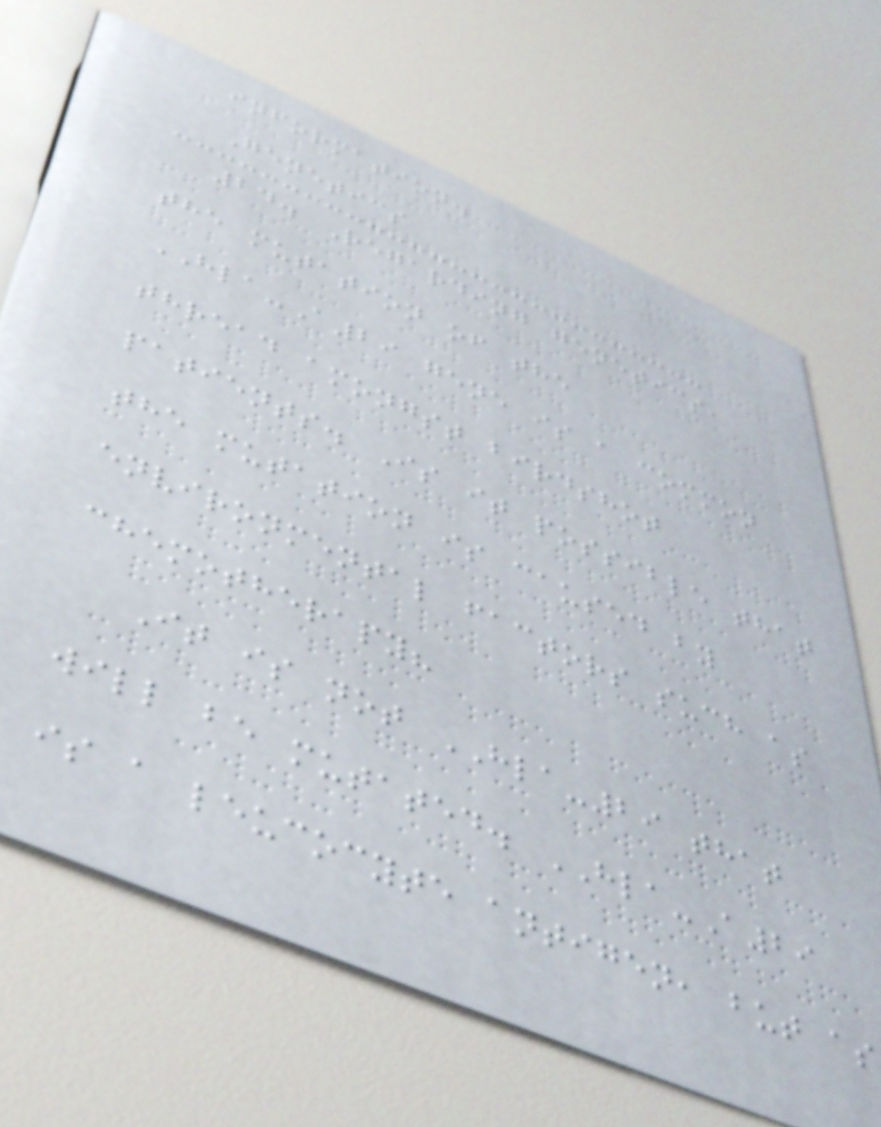information.
Genetics
24. Regarding genetics,
the mutation of the
HLA-A29 gene is a common
thread amongst birdshot
patients. Is it possible that
the mutation is caused by
environmental factors such as
chemotherapy?
It is not HLA-29 that
will be mutated. HLA-A29
is a leucocyte antigen, but as
